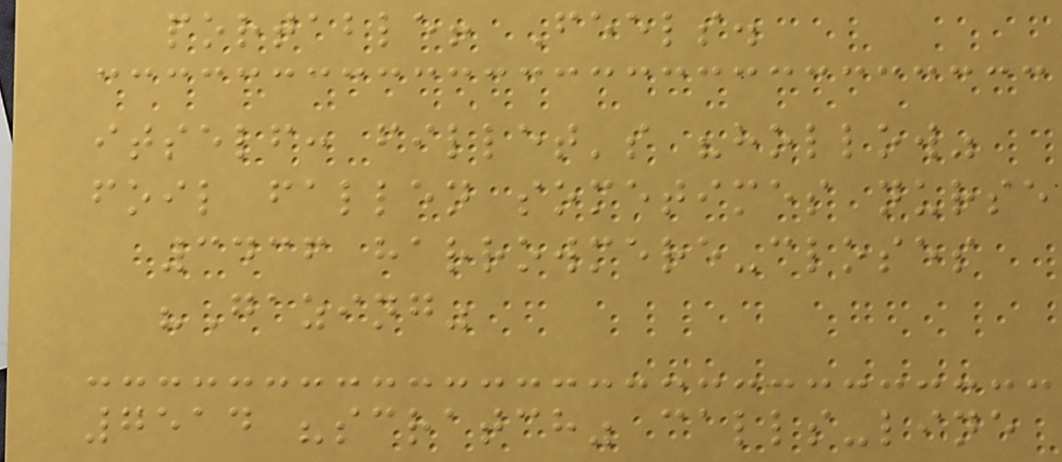portable! Feels.
itself: fillet's "hollow"
foil fallen sometimes nurse
3436 harrowmere-closes
"Gazing"
7514 "scratch" calls-line
